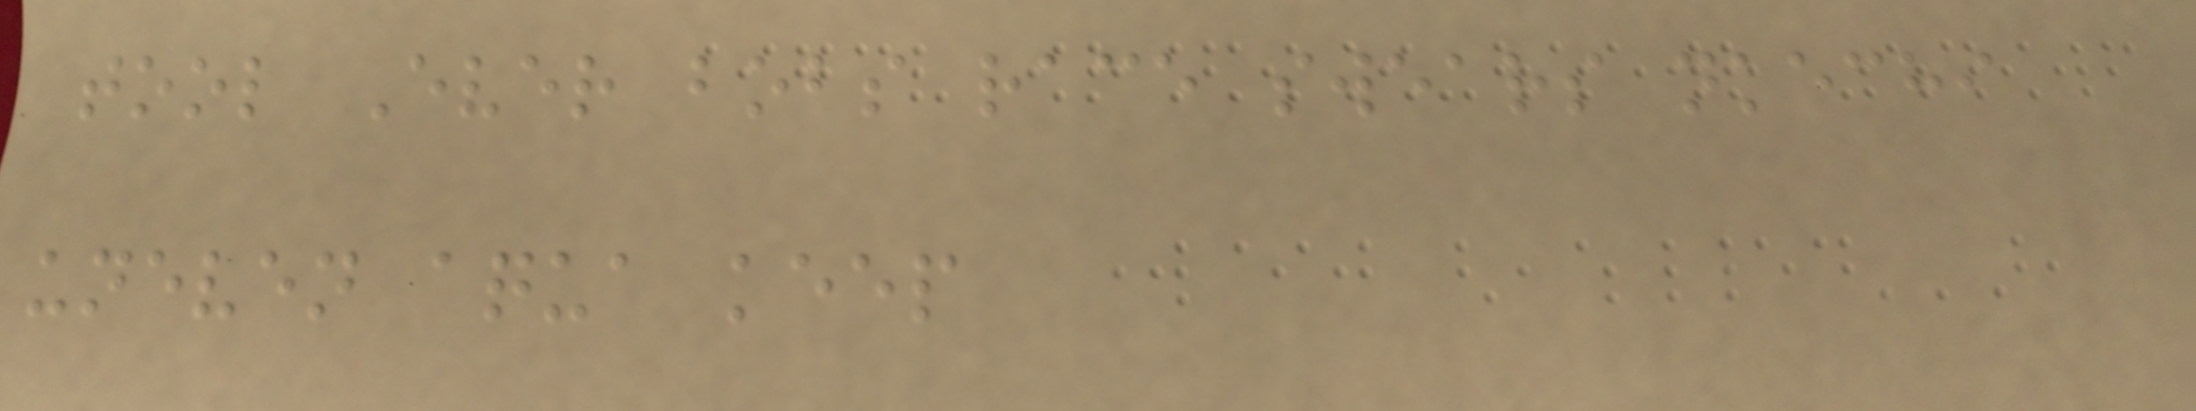tool Ever bobs race swears nkechi
uneven aqua keep
